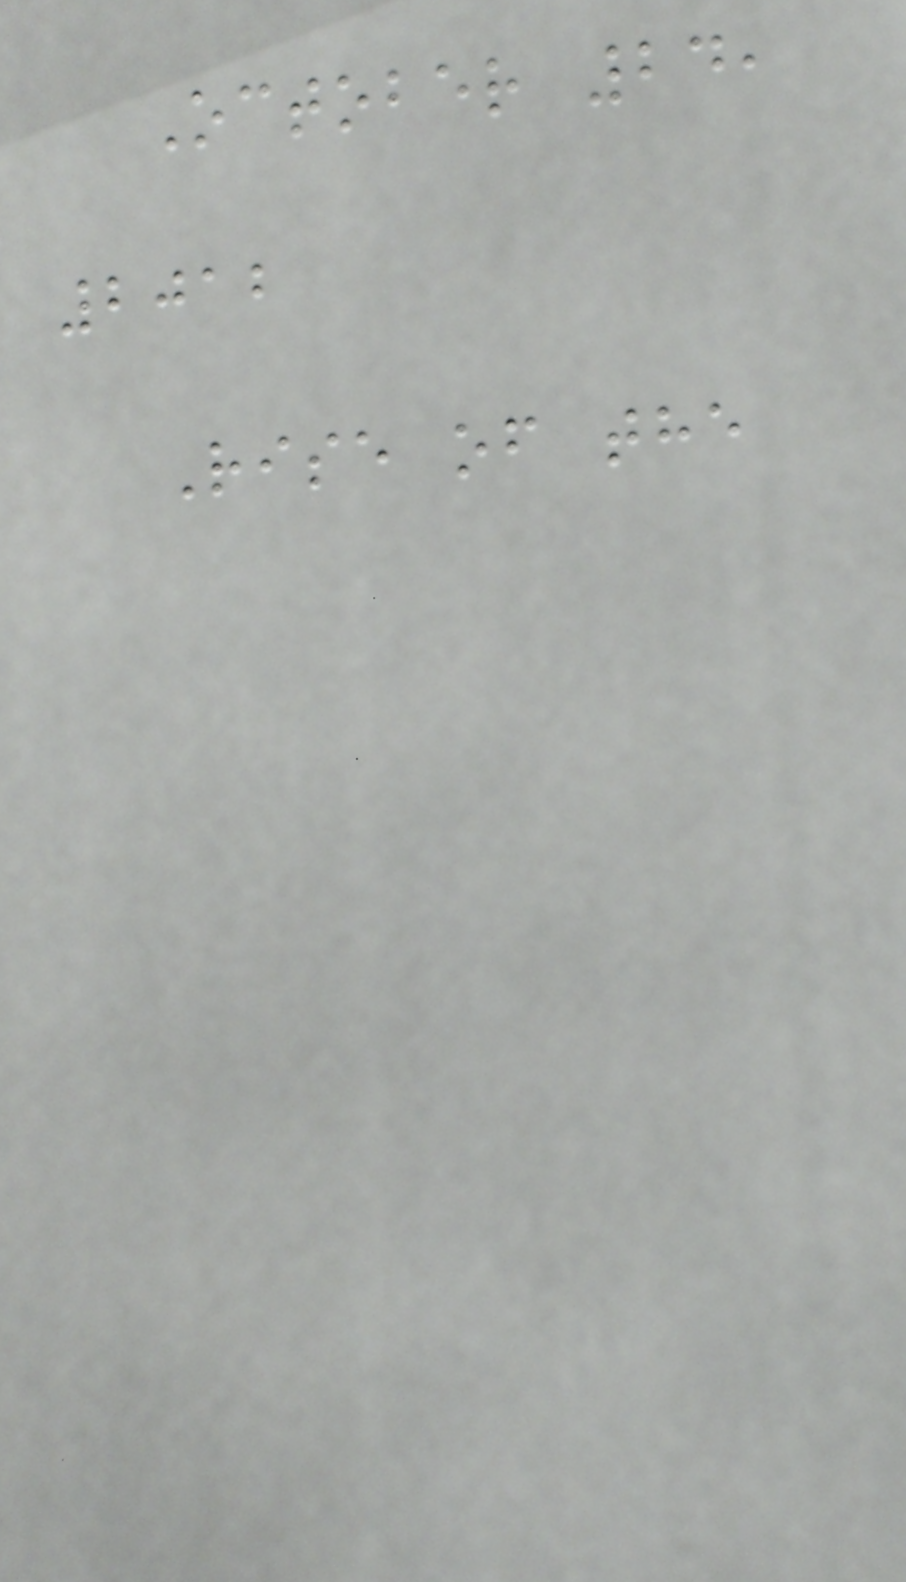October 24,
2012
Rise of the
